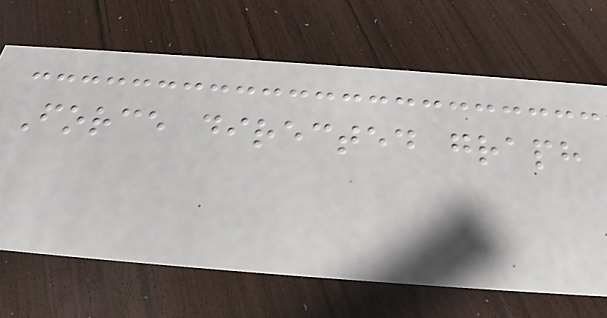Force directed graph
